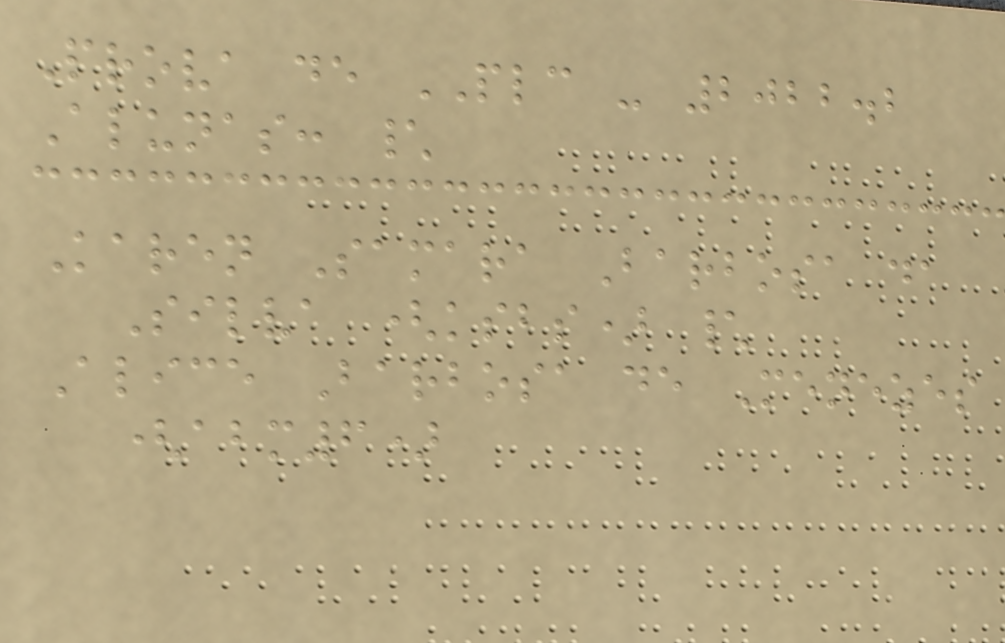Prova de PLC - 2022.2
Alunas: \
Karen Samara Barbosa da
Silva (ksbs) \
Alice Barbosa de Menezes
(abm6)
